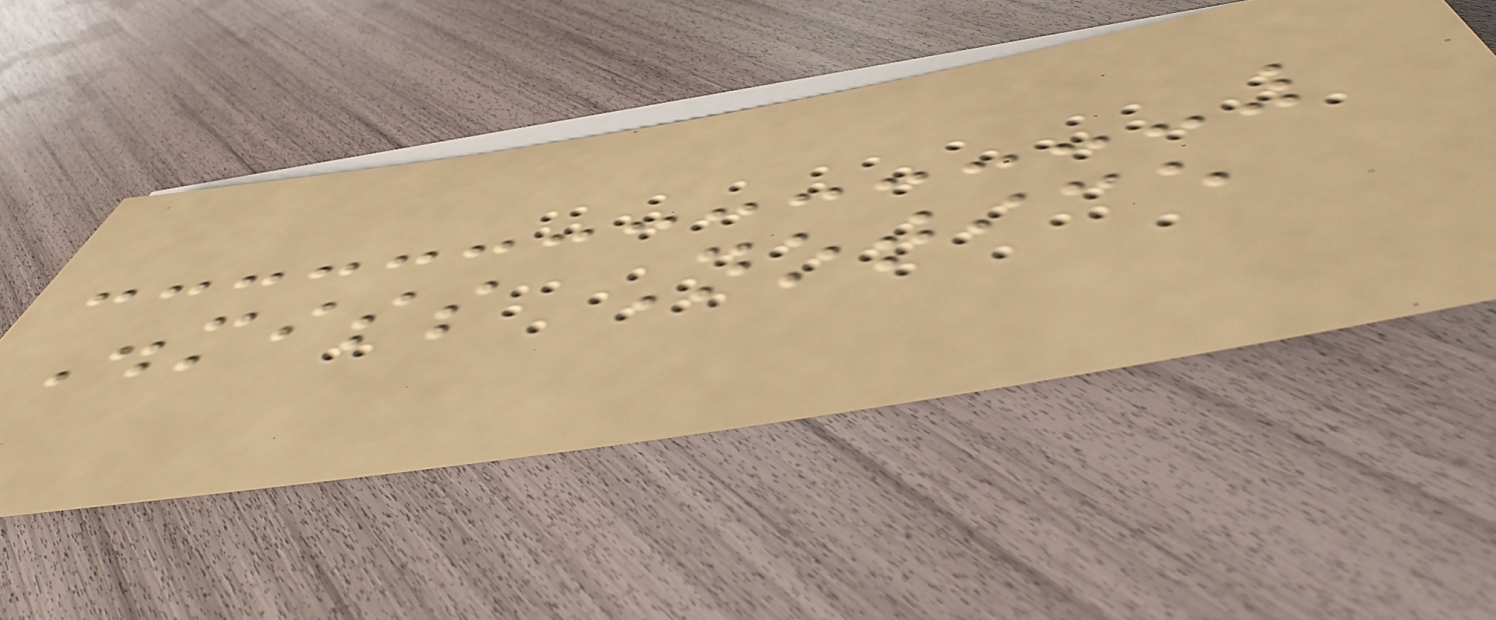Dismiss Notice
